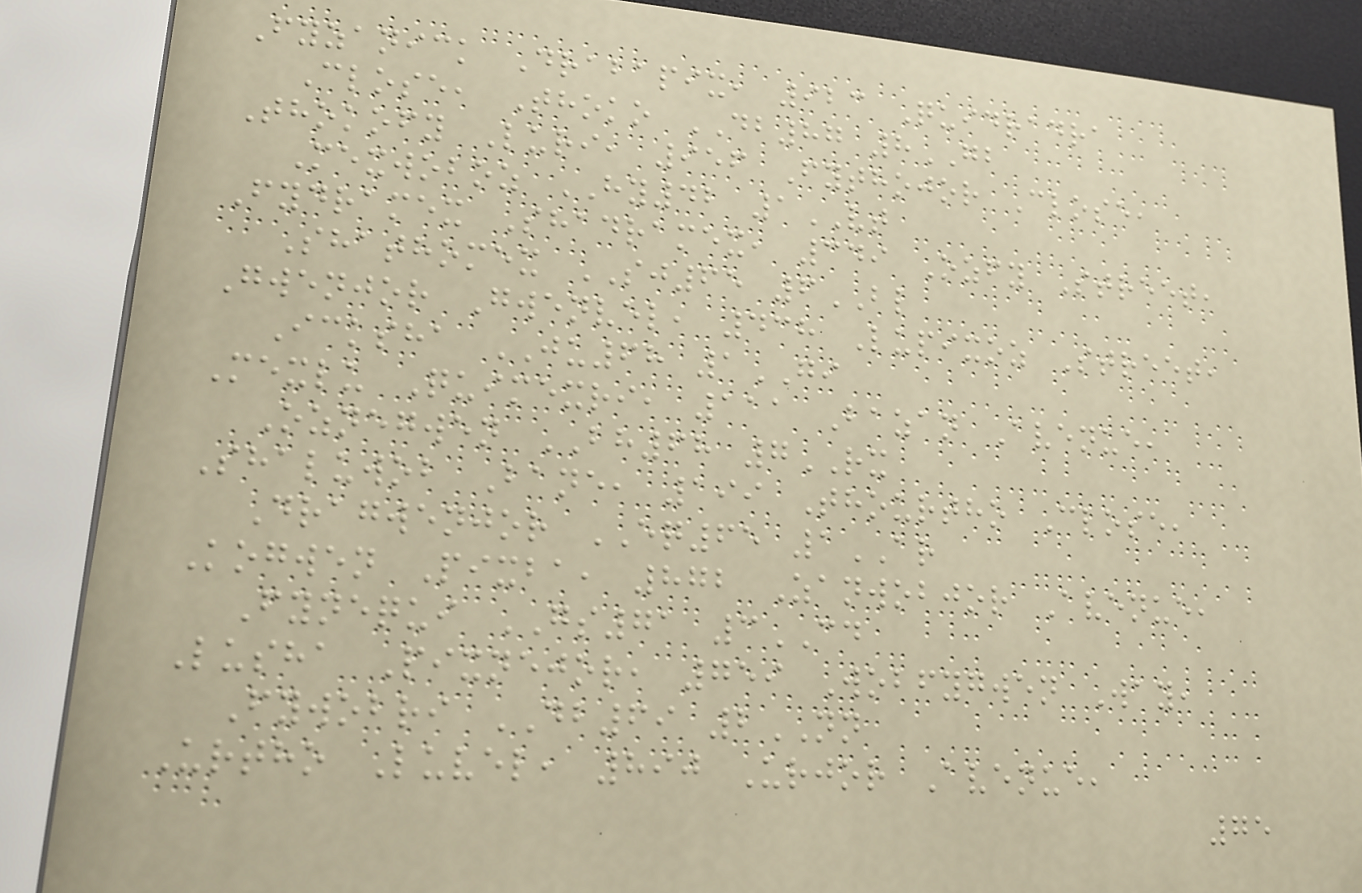Fyzanick Drabapix, 923 Quidradra
Close, Thoko DB87 8GB
Thokofy Luri, 956 Fythojor Close,
Mexwoboz HY42 1VT
Fydramex Shadramex, 349 Ozfy Street,
Shathomex SJ65 6BL
Gwenjor Gwenvel, 438 Lupixoz Street,
Icksha JU68 1GI
Mexlu Quimexri, 111 Bazan Avenue,
Oznegwen BH68 7RX
Shaluwob Bane, 199 Thourtho Close,
Dragwenjor EQ65 1AR
Kogwen Pixba, 872 Zanwobjor Avenue,
Fynequi GS71 3CD
Lusha Pixnejor, 759 Wobfygwen Way,
Fywobri DB69 2NN
Urtho Luvel, 890 Urjor Avenue,
75
